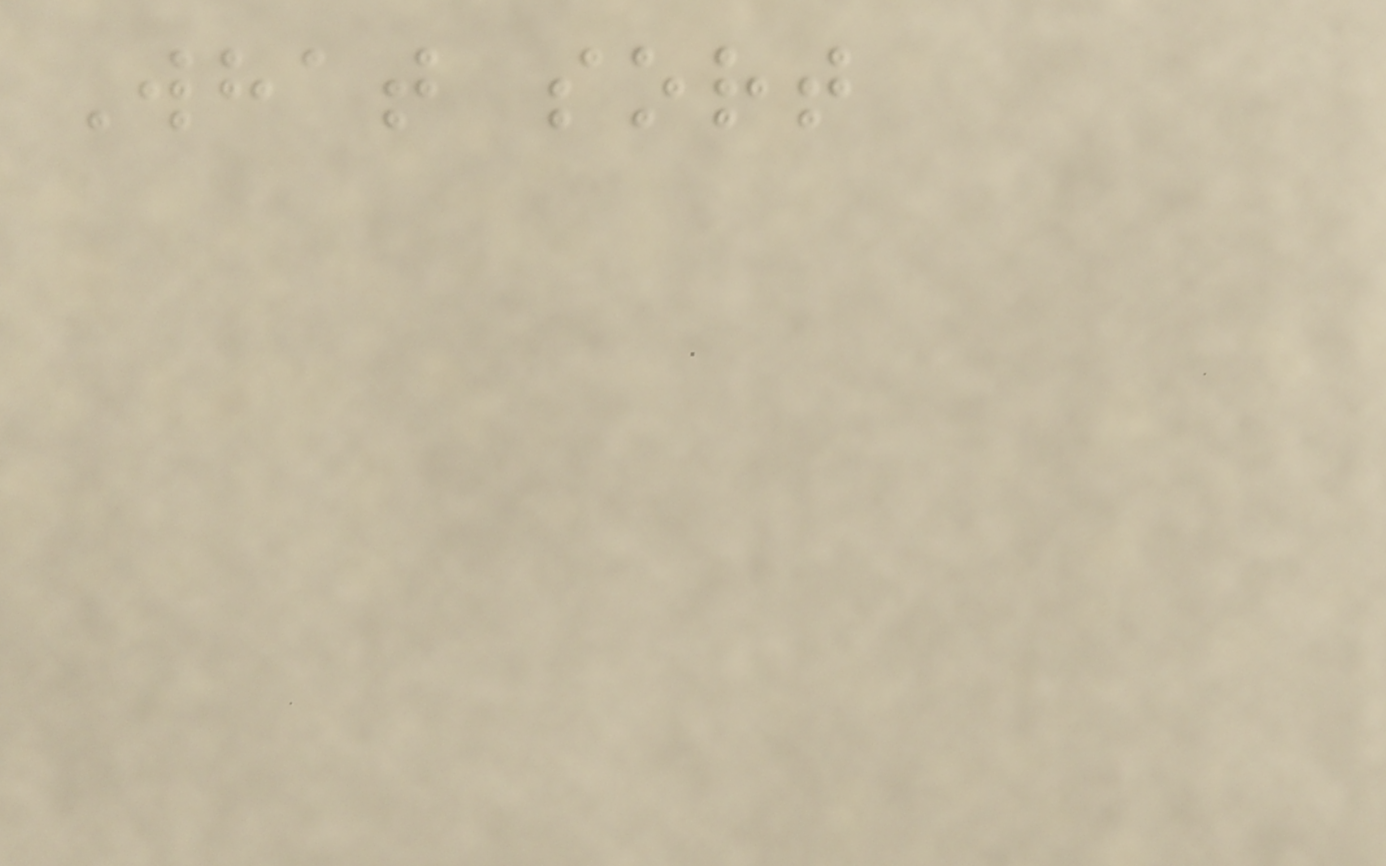What sort
